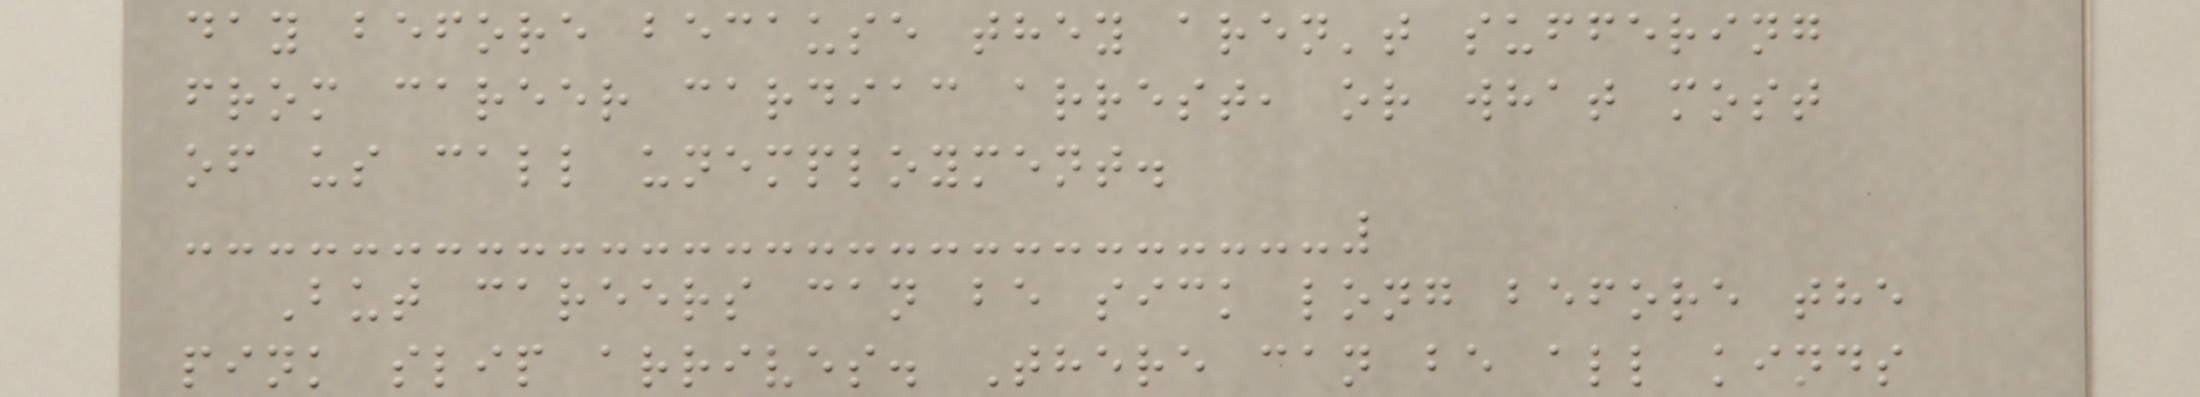day before because they aren't suffering
from career cardiac arrest, or what most
of us call unemployment.
But careers can be sick long before the
pink slip arrives. There can be all kinds
